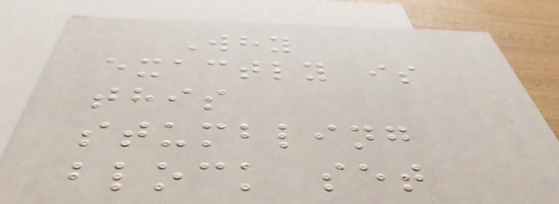Why
exactly is
this
stumbling
block set
